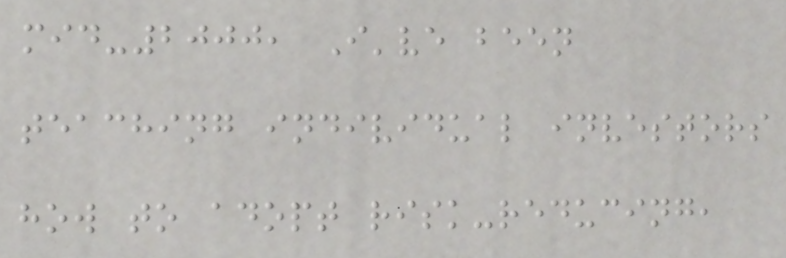mid-2000, I've been
teaching individual investors
how to adopt risk-reducing,
